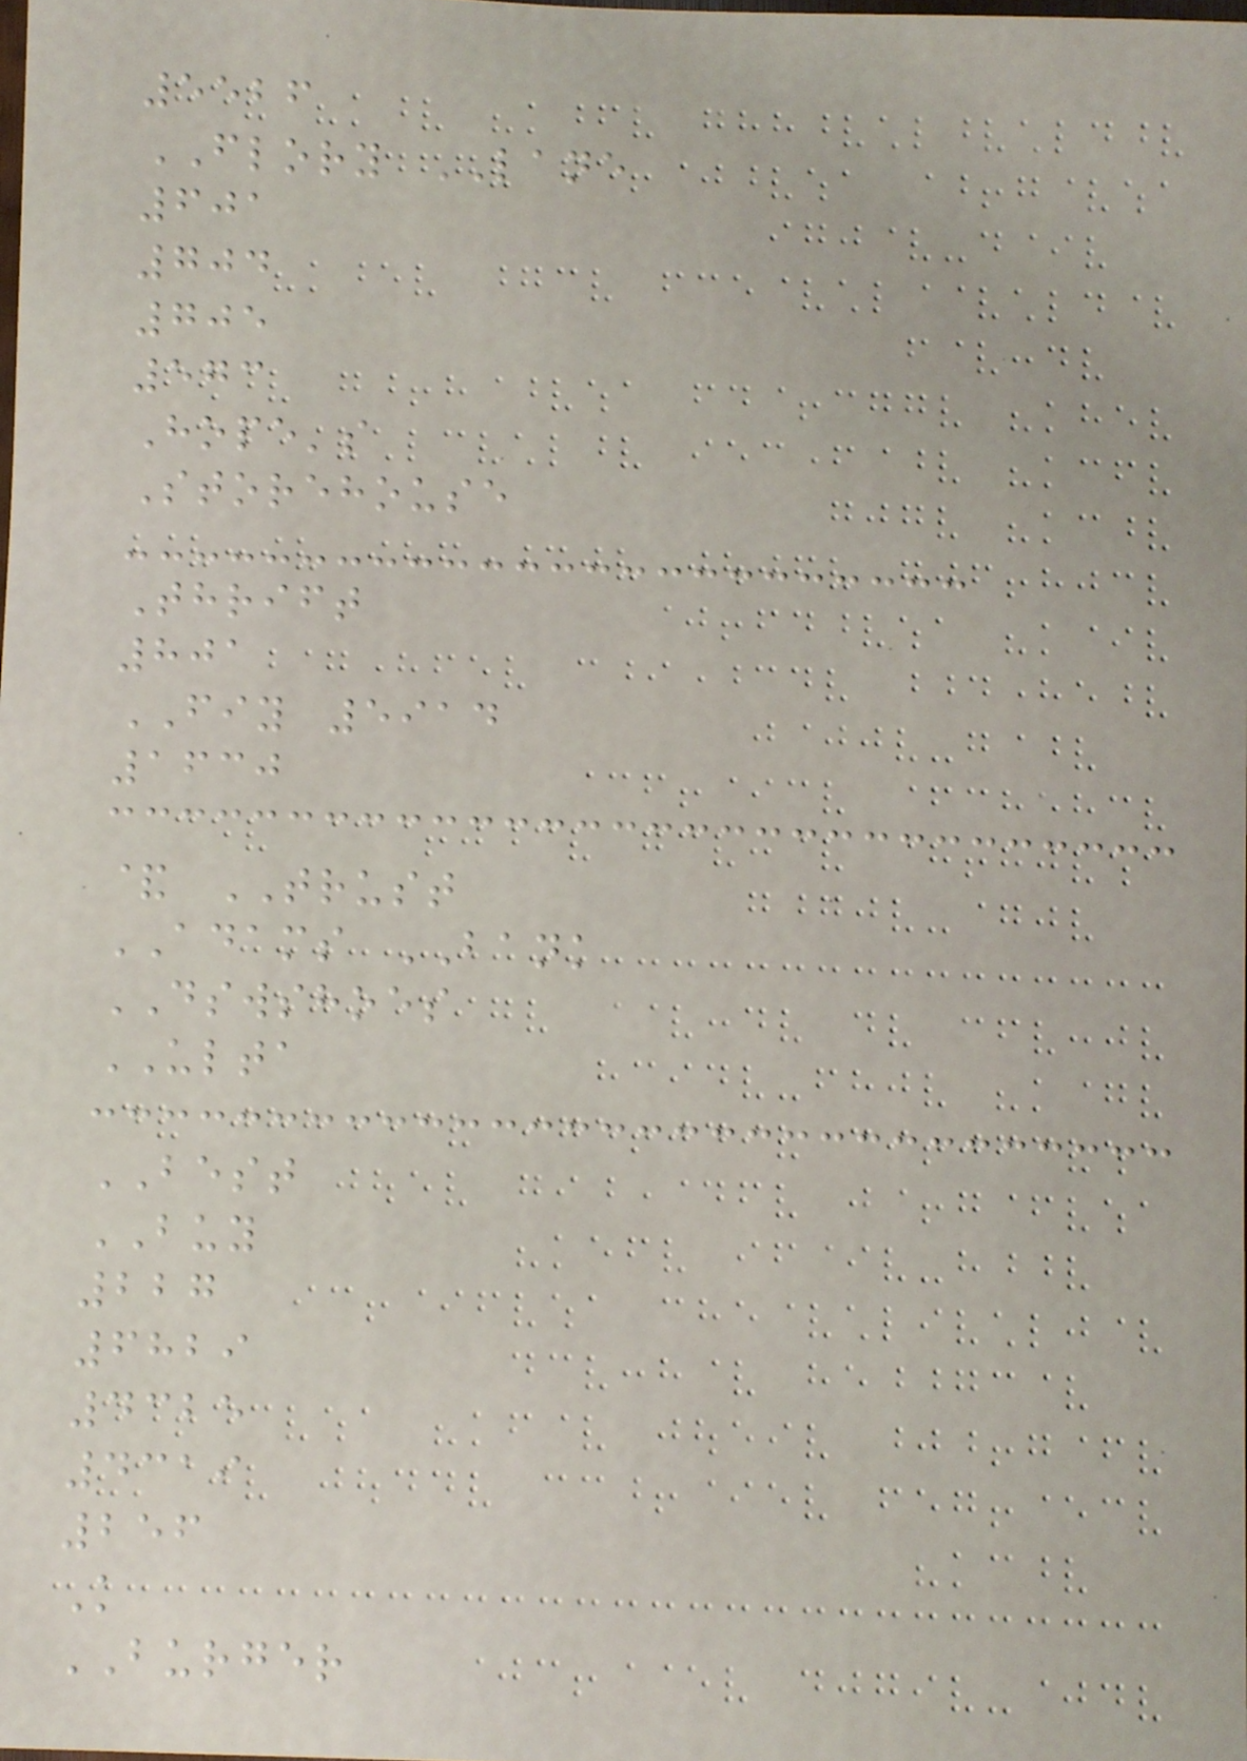5526
FLORY LANE
601
704
705
573
Hope's
Storehouse
Thrift
801
FIY 5914
1630
& TRUST
ADAMS BANK
DSWSHOES
ULTA
BEST
BUY
227
6829
4325
4319
256
K
BURGER
